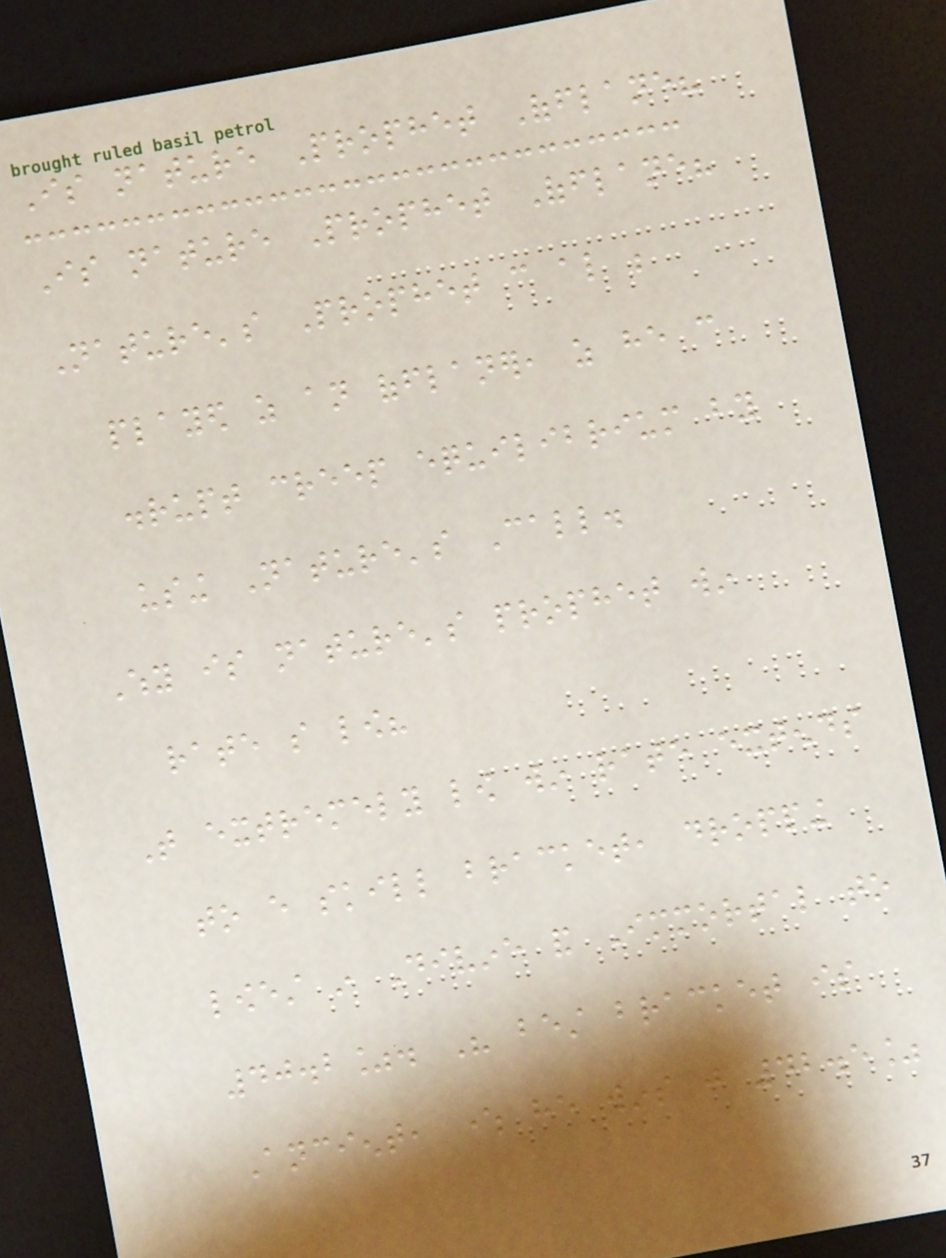Is nature Prophet Offlane?
Is nature Prophet Offlane?
Nature's Prophet can also be
played as an offlaner, as he can
disrupt creep equilibrium by
using Nature's Call.
Why is nature's prophet win
rate so low?
That extremely low win rate extends
to every skill bracket, dropping
lowest in Divine and Immortal to
40.2%. His best bracket is
Ancient, where he wins just 42.5%
